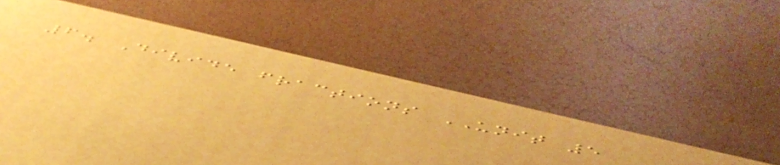6. Divide fractions UNIT 5
